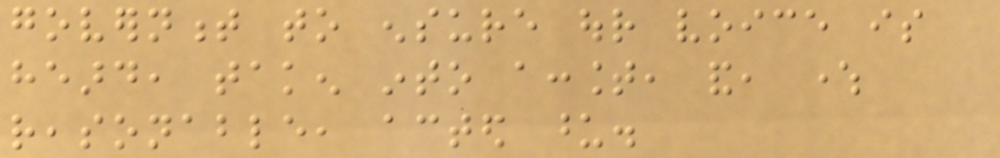government to ensure our voice is
heard, taken into account, and, where
reasonable, acted upon.
